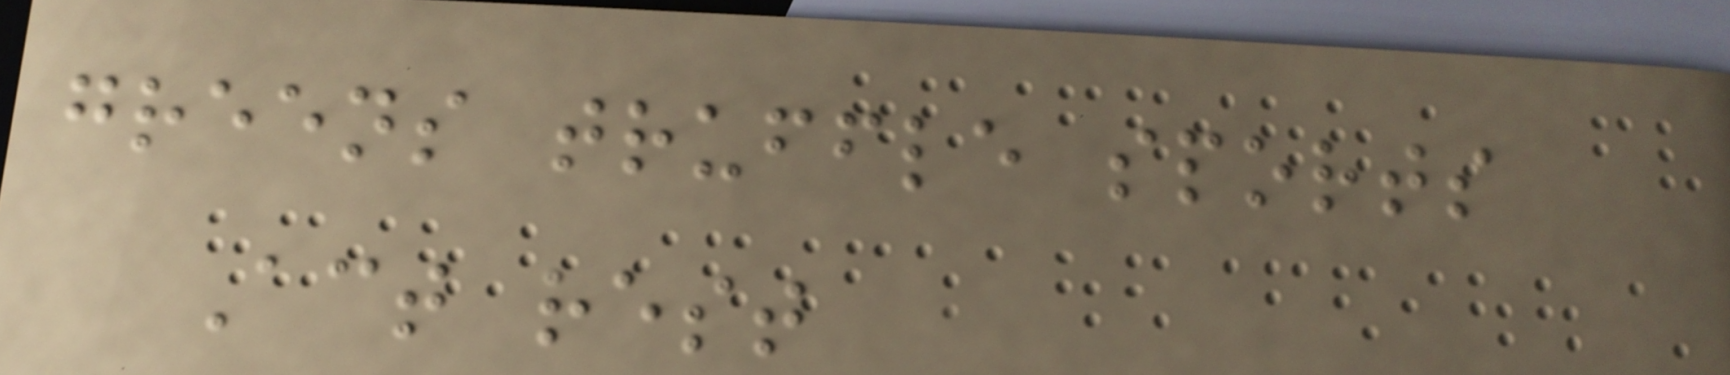greens truffle sports
Act rest
